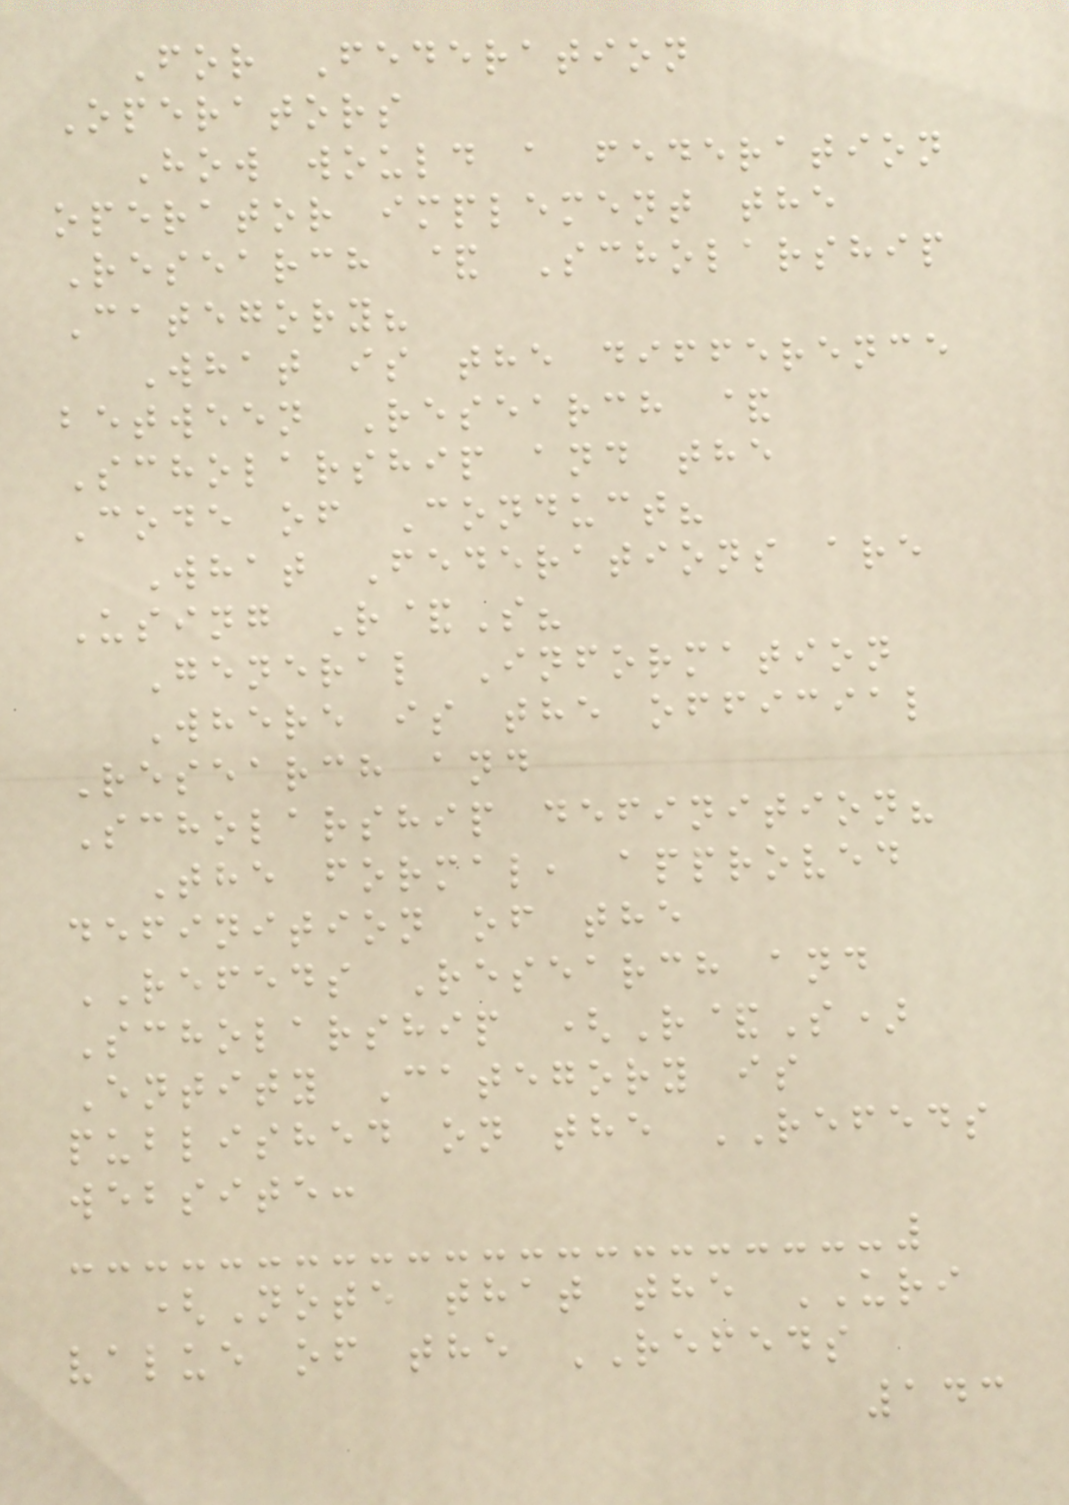For Federation
Operators
How would a federation
operator implement the
Research & Scholarship
Category?
What is the difference
between Research &
Scholarship and the
Code of Conduct?
What Federations are
Using R&S?
General Information
Where is the official
Research and
Scholarship definition?
The formal, approved
definition of the
REFEDS Research and
Scholarship (R&S)
Entity Category is
published on the REFEDS
website:
(Note that the URI
value of the REFEDS
143
